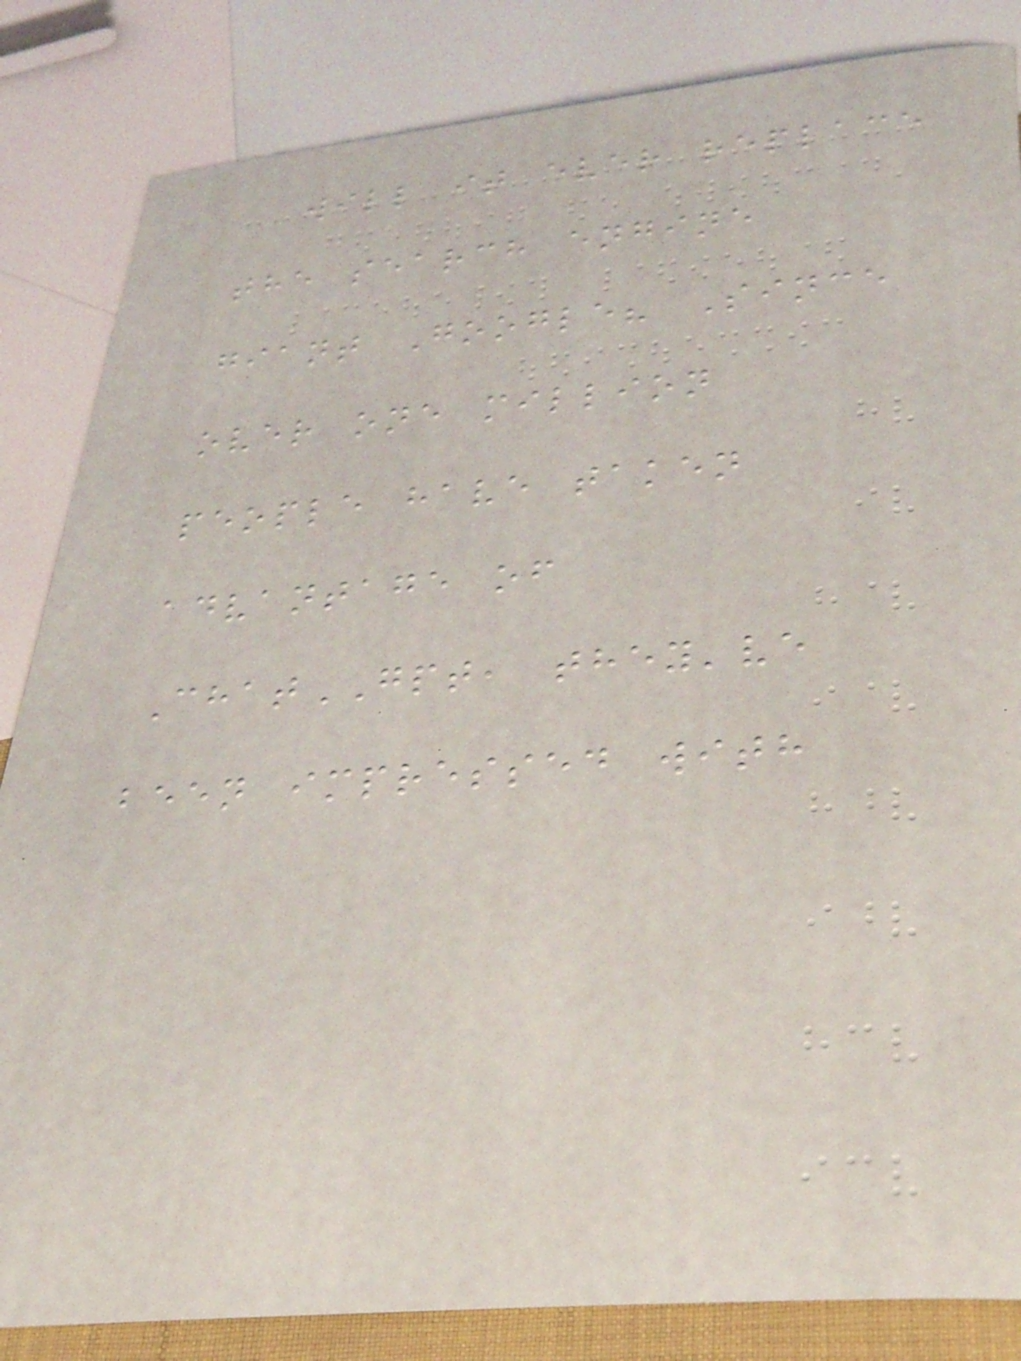will it ever replace
the search engine
giant Google? Since
over one million
people have taken
advantage of
ChatGPT, they've
been impressed with
